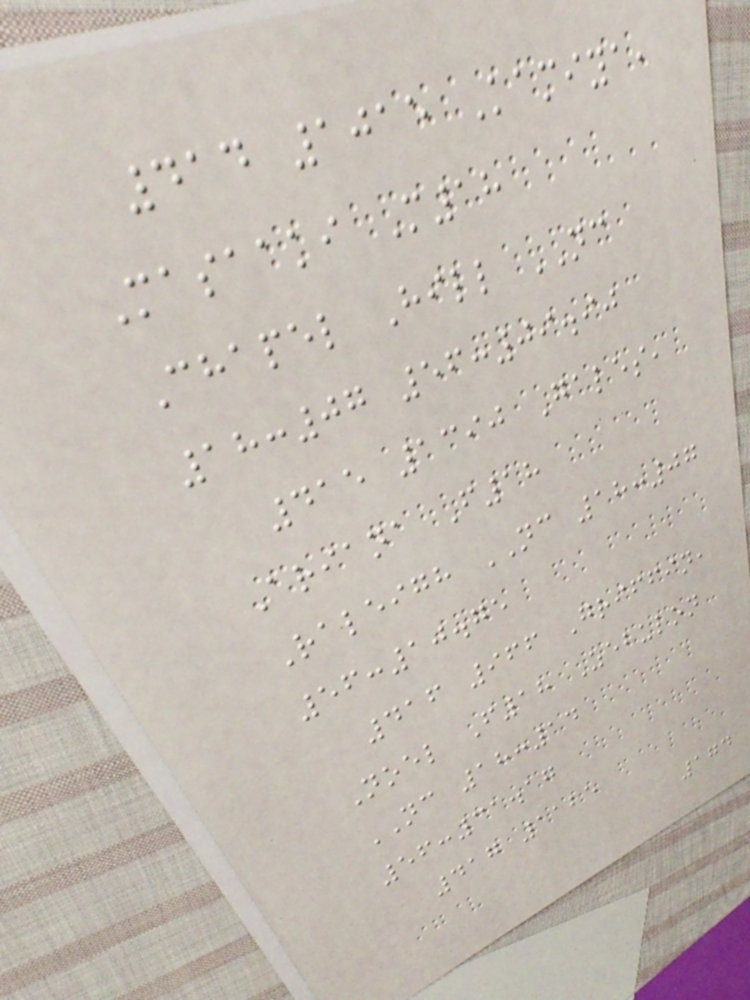414 1015 Kamiya,
Masaaki M18
Chapel Hill NC
18:07 56:09.90
415 1390 Gales,
Ariana F18
Raleigh NC 18:07
56:10.75
416 966 Griffin,
Noel F18 Zebulon
NC 18:14
56:31.17
417 1125
174
